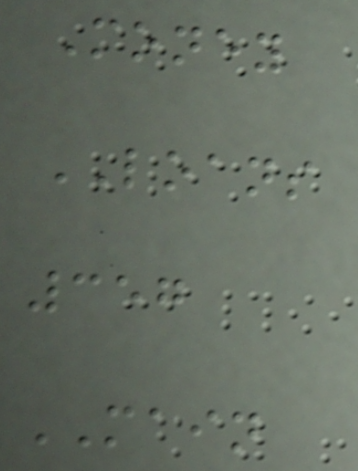Money
LOANS
357
MAIN
